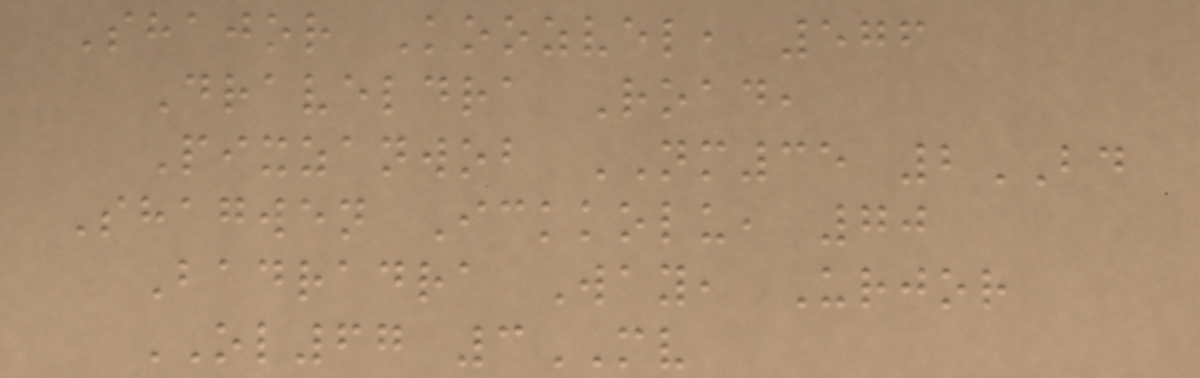Shajor Koozvel, 576
Draveldra Road,
Pixzanwob NM35 2BD
Shagwen Ickkolu, 70
Badradra Way, Urjor
OL67 3MV
